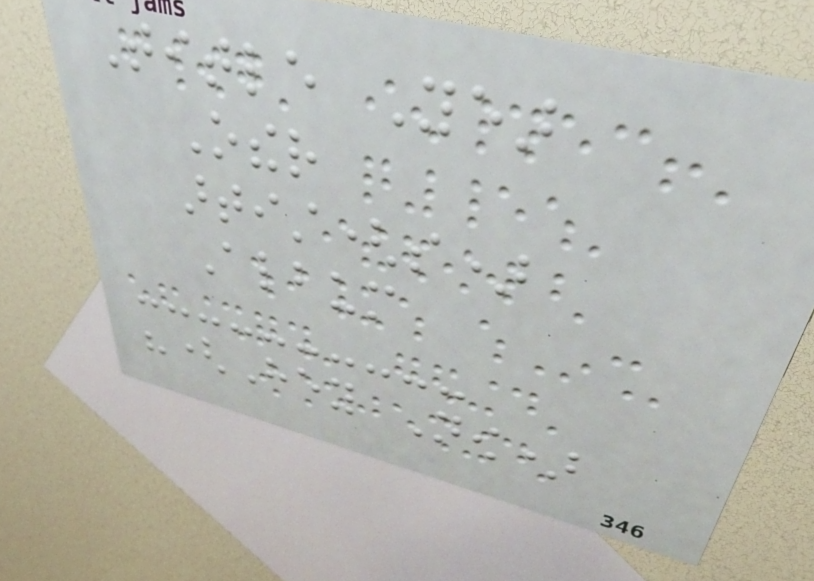Title Year
Other
artist(s)
Album
"(Hey Now)
